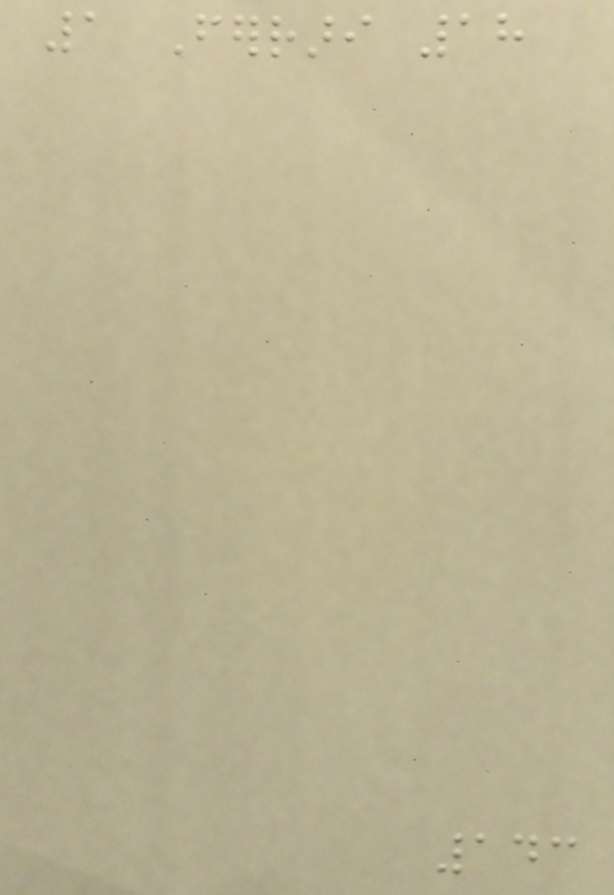1 Ferrari 18
143
